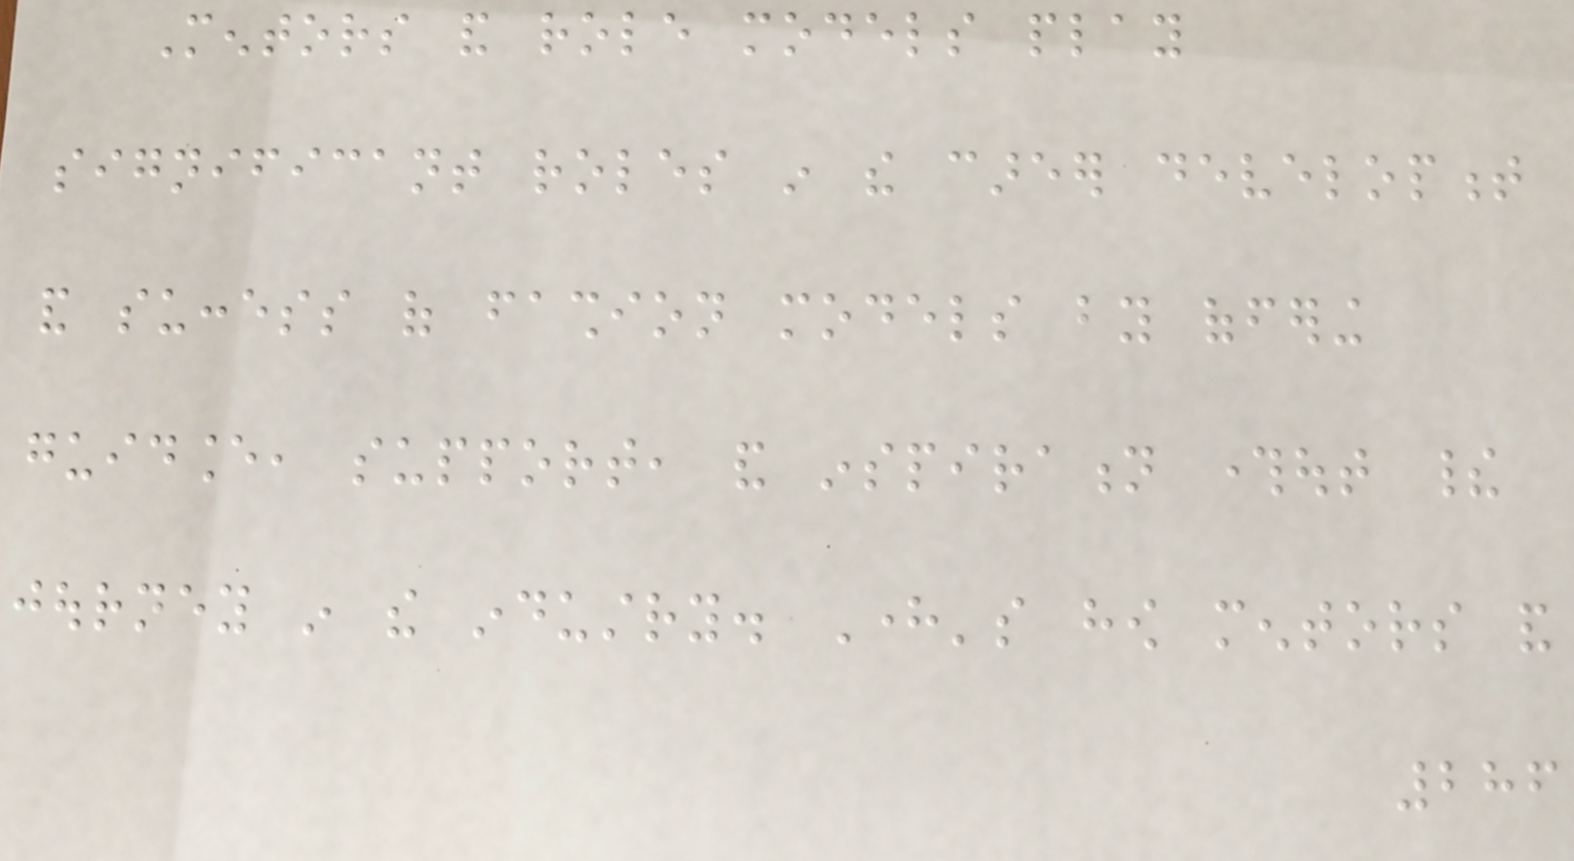Mentors and role models play
significant roles in the career development
and success of fashion models by offering
guidance, support, and inspiration throughout their
journey in the industry. Here's how mentors and
286
